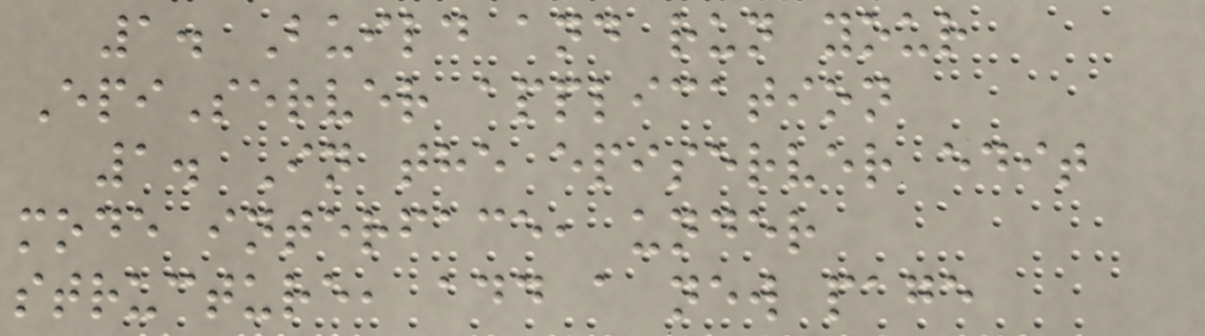1. Build and run your
EpiServer application
1. In the episerver edit
mode interface, under
structure, add a new page
